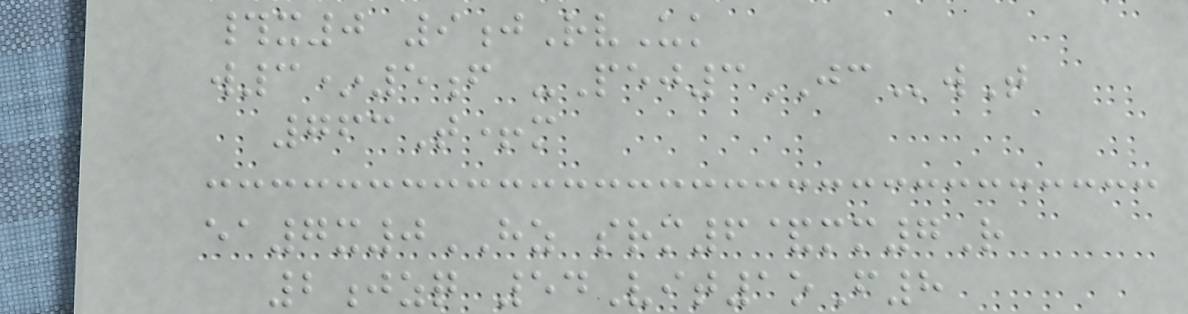#x0 9jRvUk
w3*5f -Pej3JCwT
763T+m
ea7x0HZ srm6&mm7R
2jzq 54Vit1oF8
